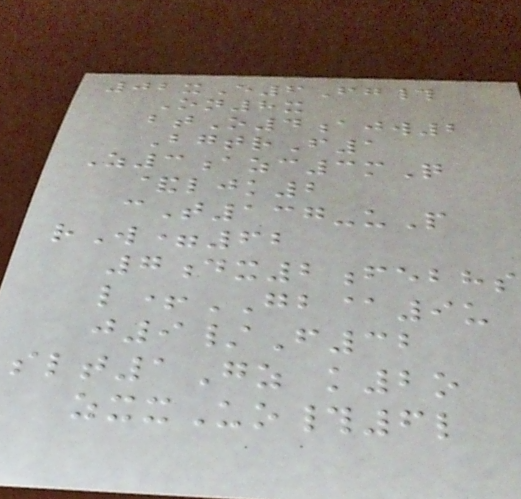02xE6Fg#
On8x
btO4ajw2
BgtrF1
Z3azc3mQ
&ljk2
cT137-uP
rW=62
7dx2febhs
l+GB@9u
j9/F32
slt1Gz k2o
zxxUo#6l
